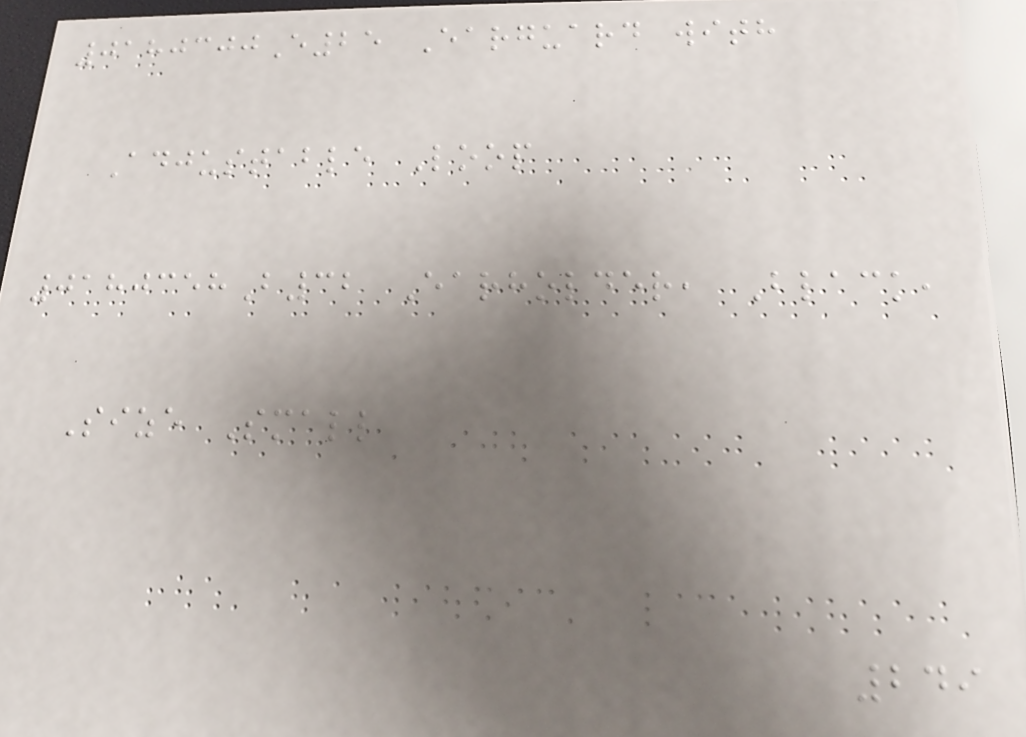0180300E25 Earguard with
Adjustable Loop
0180358B32 Earholder, Black,
Size Small
249
